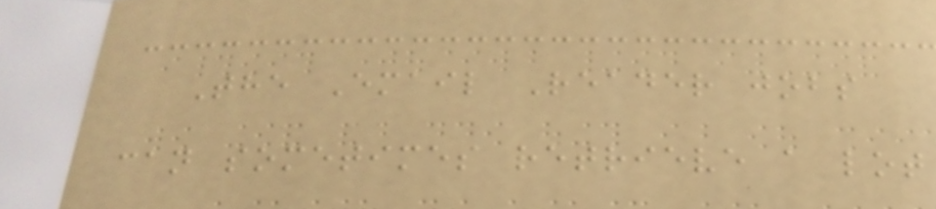The Email Reader jobs
can sometimes retrieve a lot
